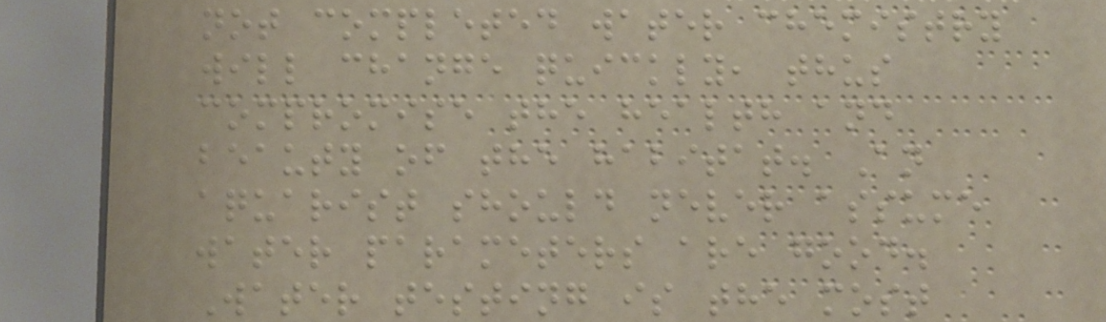not completed water chemistry
will change quickly, thus
compromise the health and
beauty of the habitat. An
aquarist should never assume
water parameters are good.
Water testing is the most
